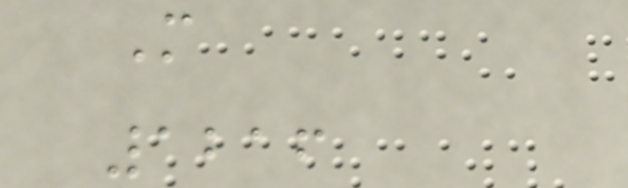M
1216
